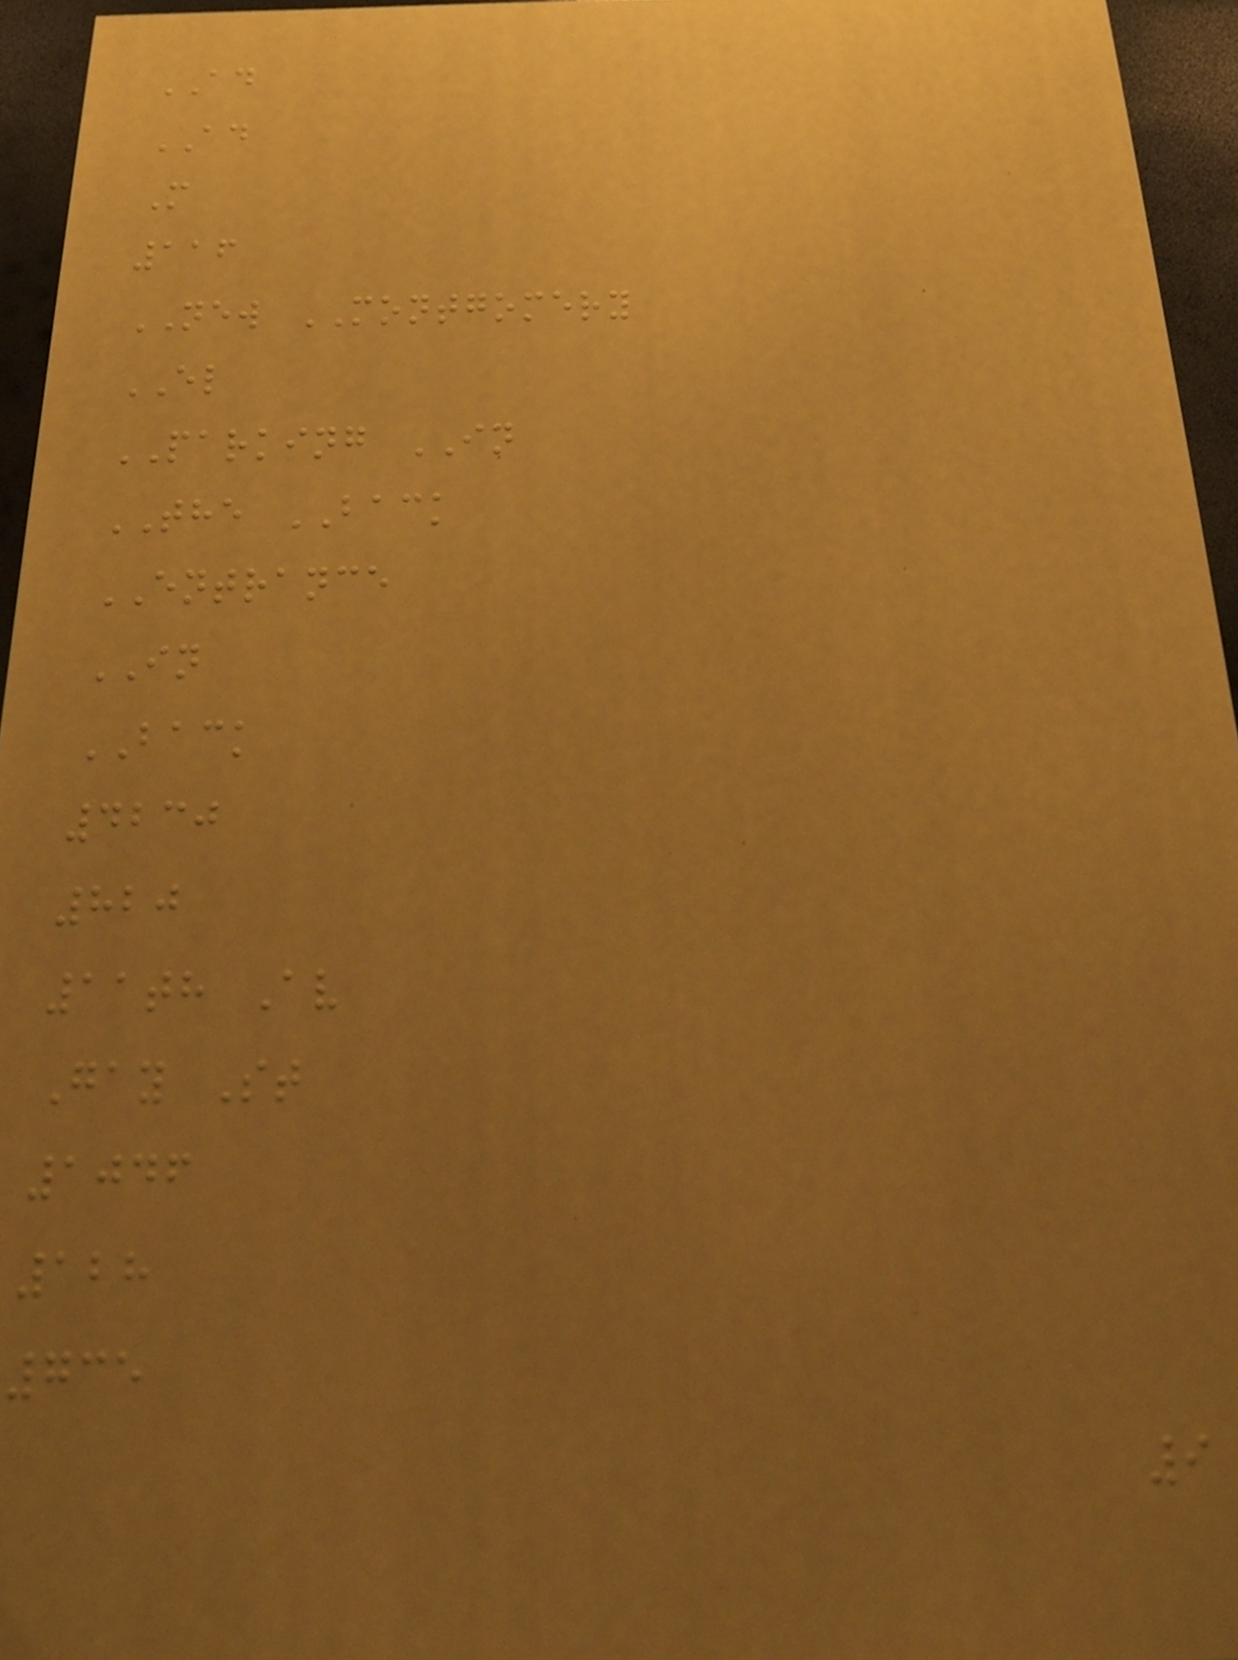AD
AD
M
116
NEW MONTGOMERY
EL
PARKING IN
THE BACK
ENTRANCE
IN
BACK
4230
820
11th Av
Gay St
1046
128
735
9
